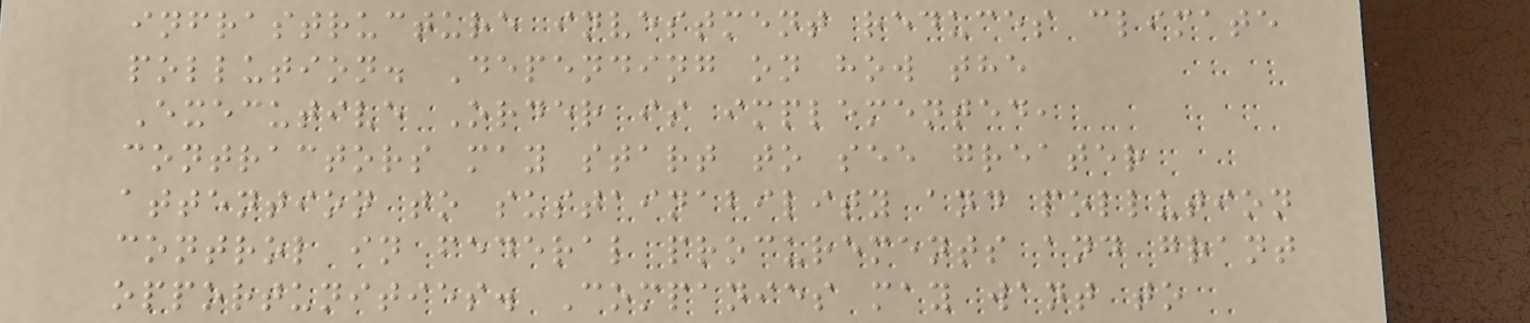infrastructure investment reduces climate
pollution. Depending on how the
Executive Order is implemented,
contractors may start to see greater
attention to sustainability and pollution
control in federal procurements and grant
opportunities. Companies may want to
